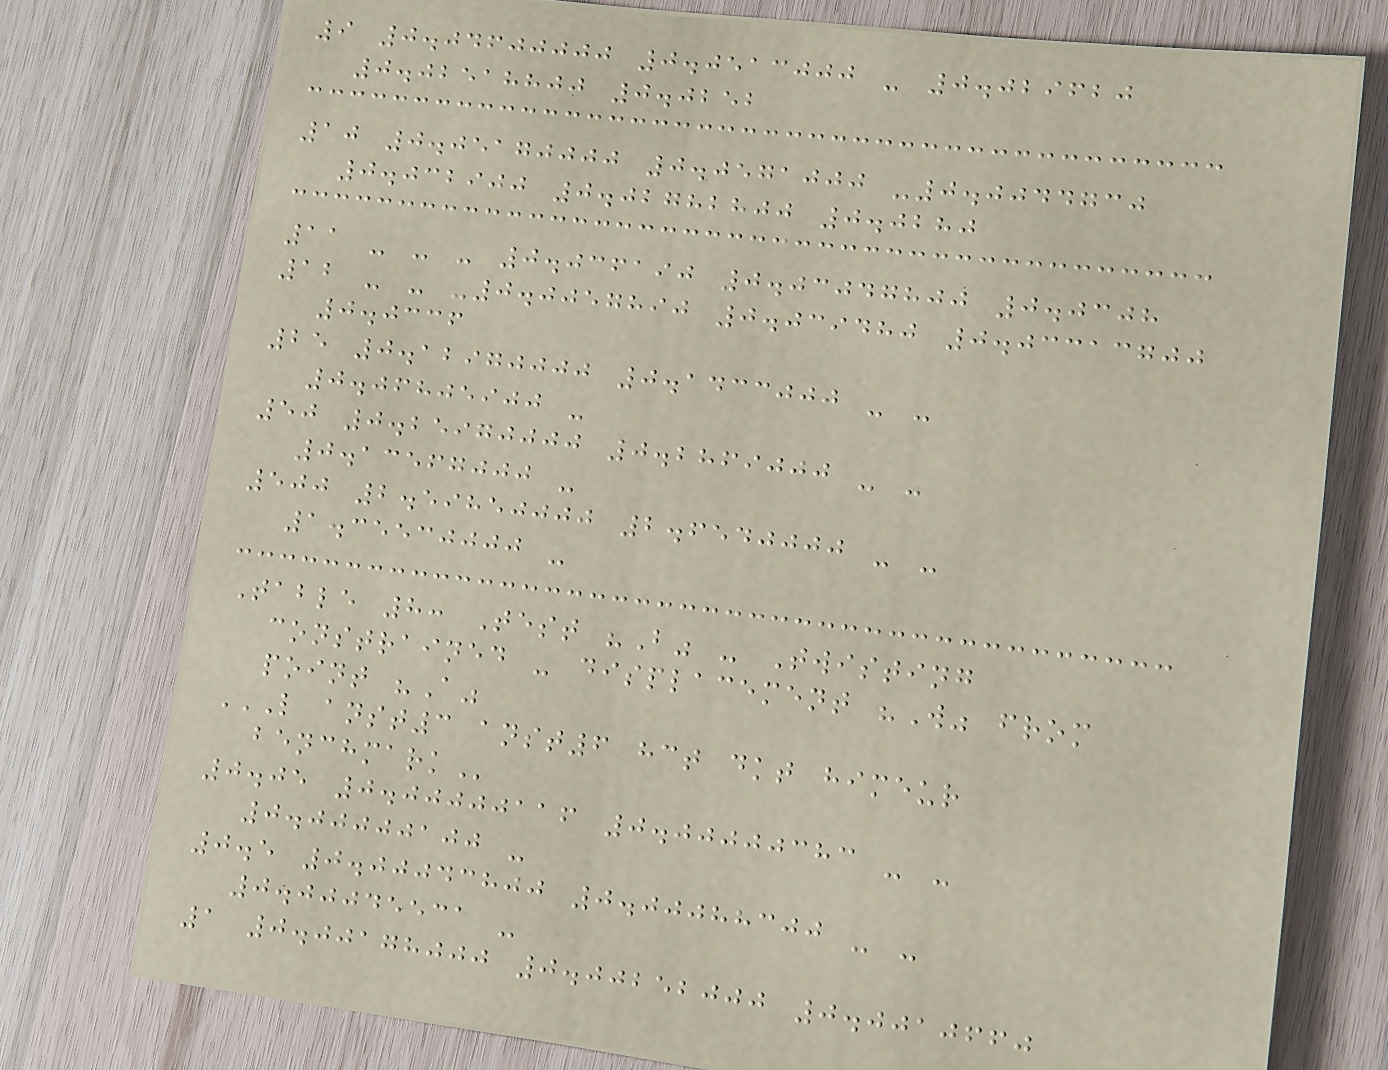9 0.04600000 0.0513000 - 0.029620
0.02518800 0.0252
10 0.05170000 0.0571000 -0.0044730
0.032900 0.02782800 0.0280
11 - - - 0.036190 0.03047800 0.0308
12 - - -0.0057890 0.039480 0.03313700
0.0336
25 0.12970000 0.1433000 - -
0.06805900 -
50 0.25970000 0.2869000 - -
0.13567000 -
500 2.59850000 2.6540000 - -
1.35530000 -
Table 8: Test "B" - Twisting
constrained - displacement "W" from
point "A"
L ANST3 ANST6 HCT DKT HIMEUR
BENCHMARK
0.05 0.00000116 0.00000383 - -
0.00000100 -
0.5 0.00043800 0.00088300 - -
0.00045531 -
1 0.00178000 0.00252000 0.0010660
